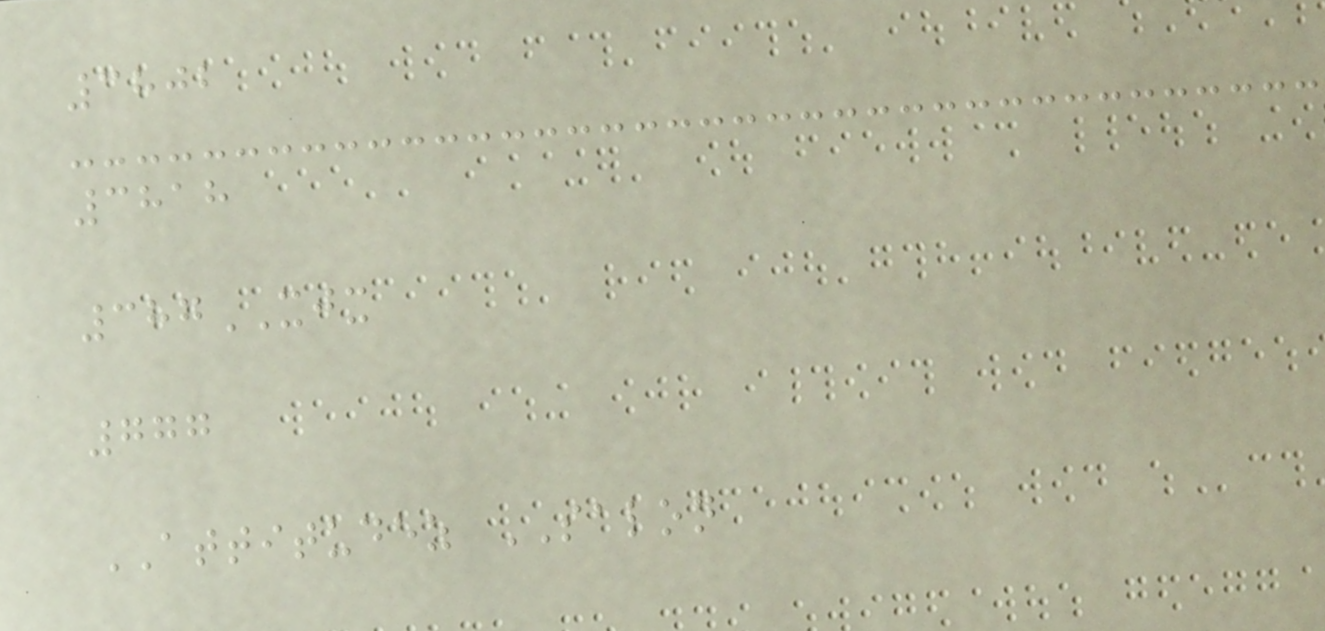3802
3818
387XJX
777
ATTITUDEZ SALON
